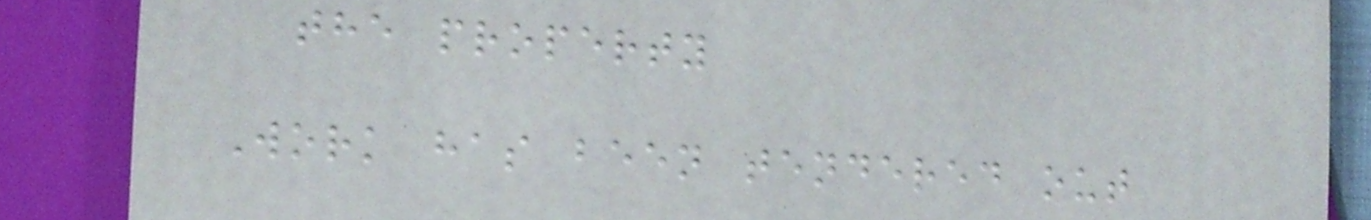the property
Work has been tendered out
